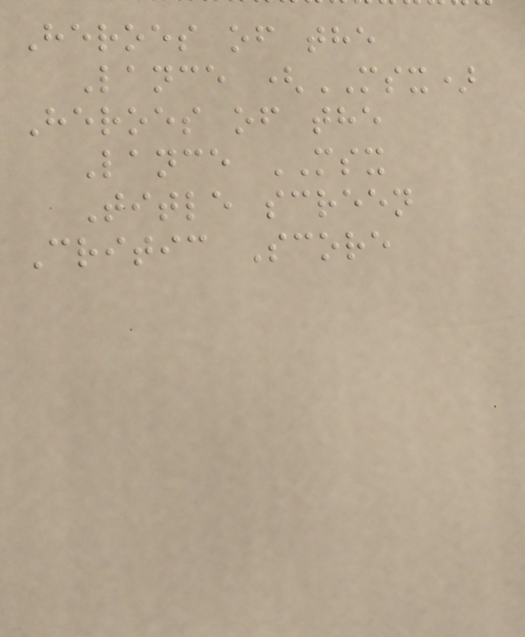Heroes of the
Lance (MSX)
Heroes of the
Lance MSX
Title screen
Critic Score
